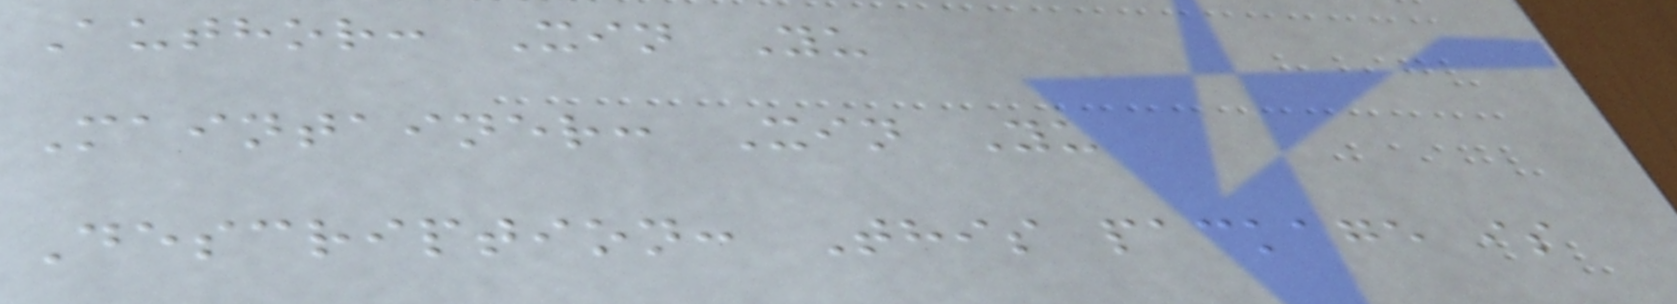Author: Xin Yu
Maintainer: Xin Yu
Description: This package is
